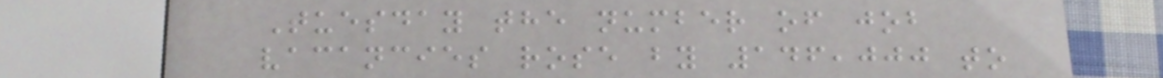Tuesday the number of job
vacancies rose by 146,000 to
